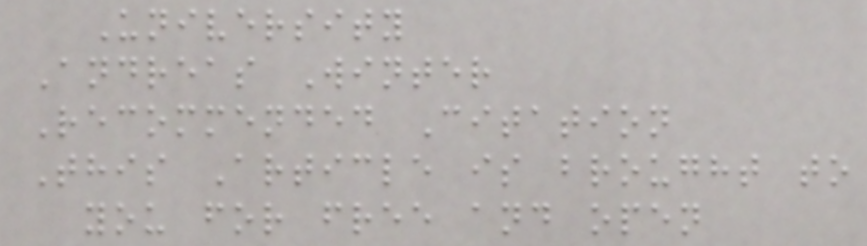University
Andreas Winter
Recommended Citation
This Article is brought to
you for free and open
